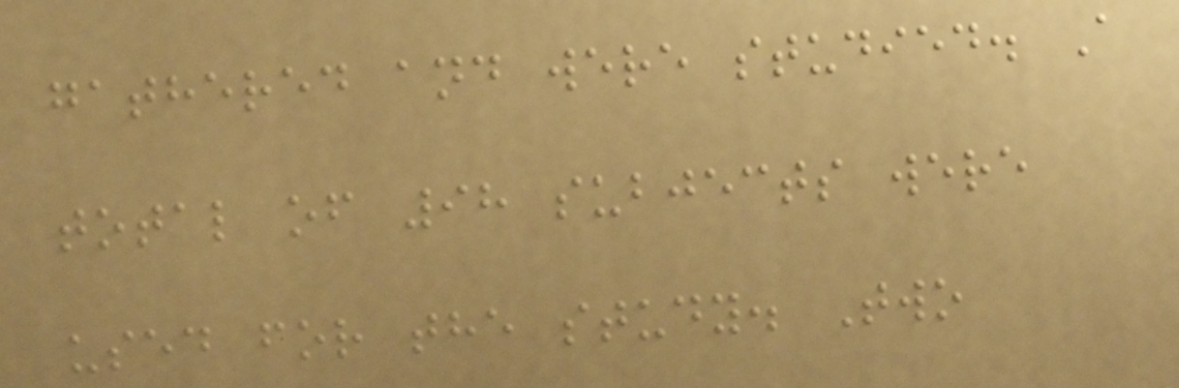gathered and were studied. A
total of 98 subjects were
used for the study. Two
